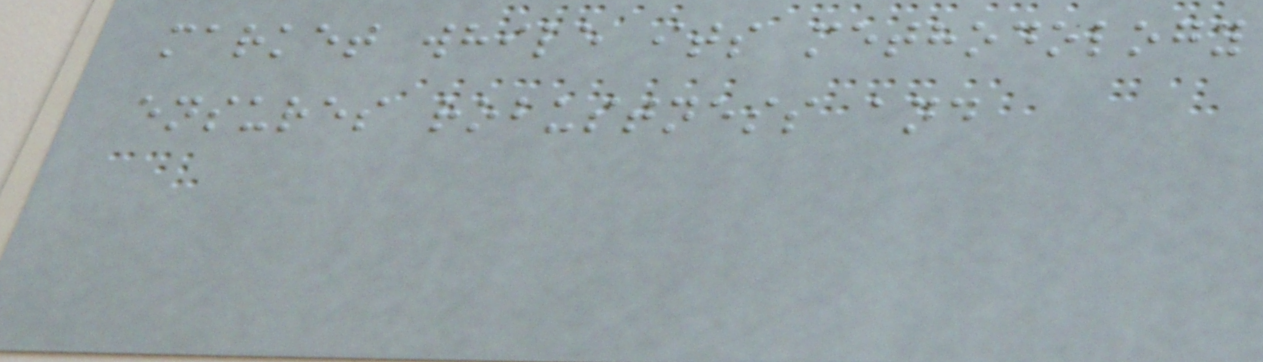market while its methodology
ensures robustness and
